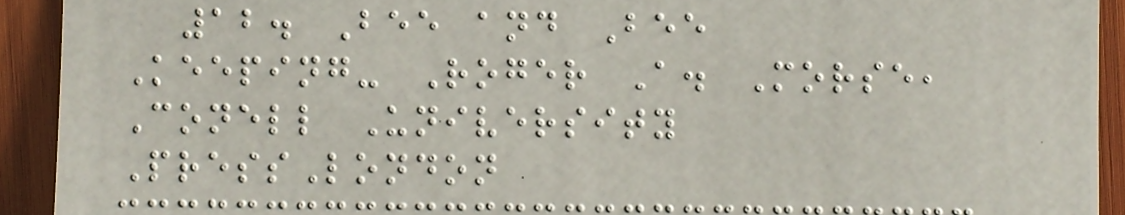12. Bee and Bee
Keeping- Roger A. Morse,
Conell University
PressLondon
